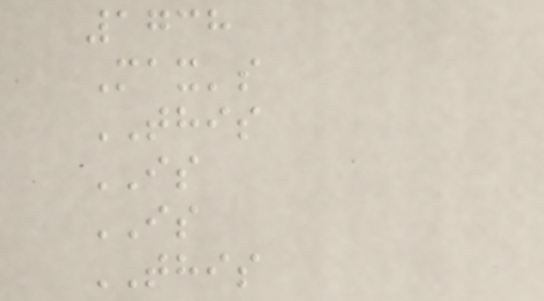1738
Max's
THIS
IS
IS
THIS
